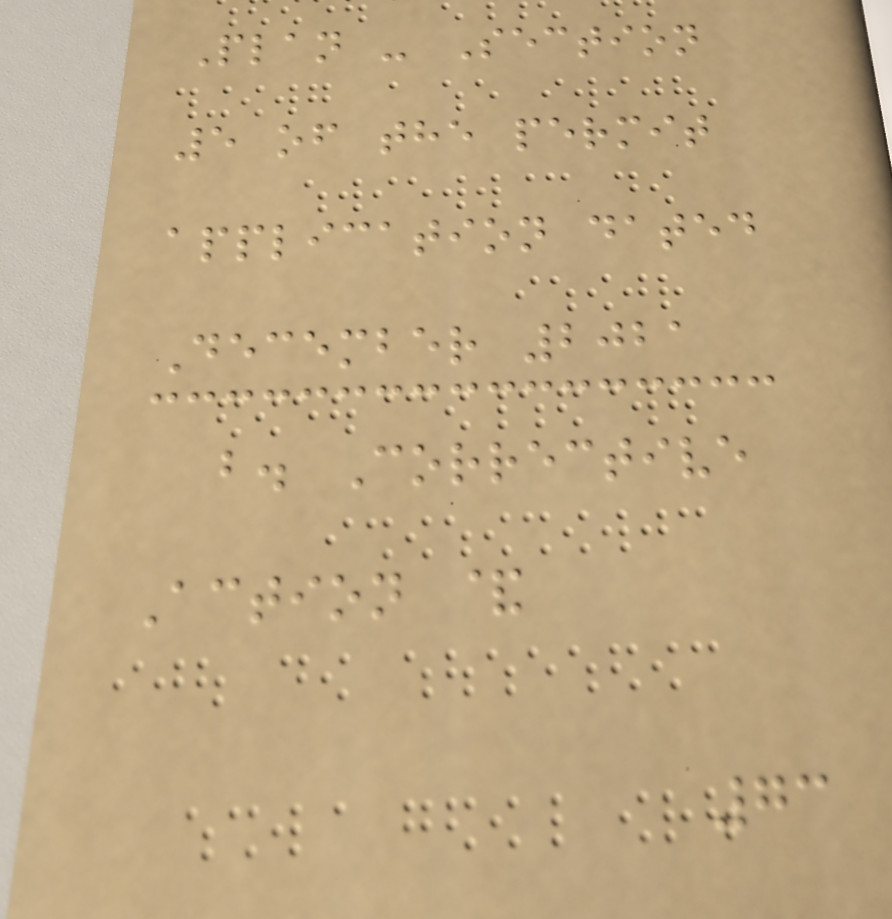Plan - Section
5 of the permit
application dated
December 2021
b. Corrective
Action &
73
